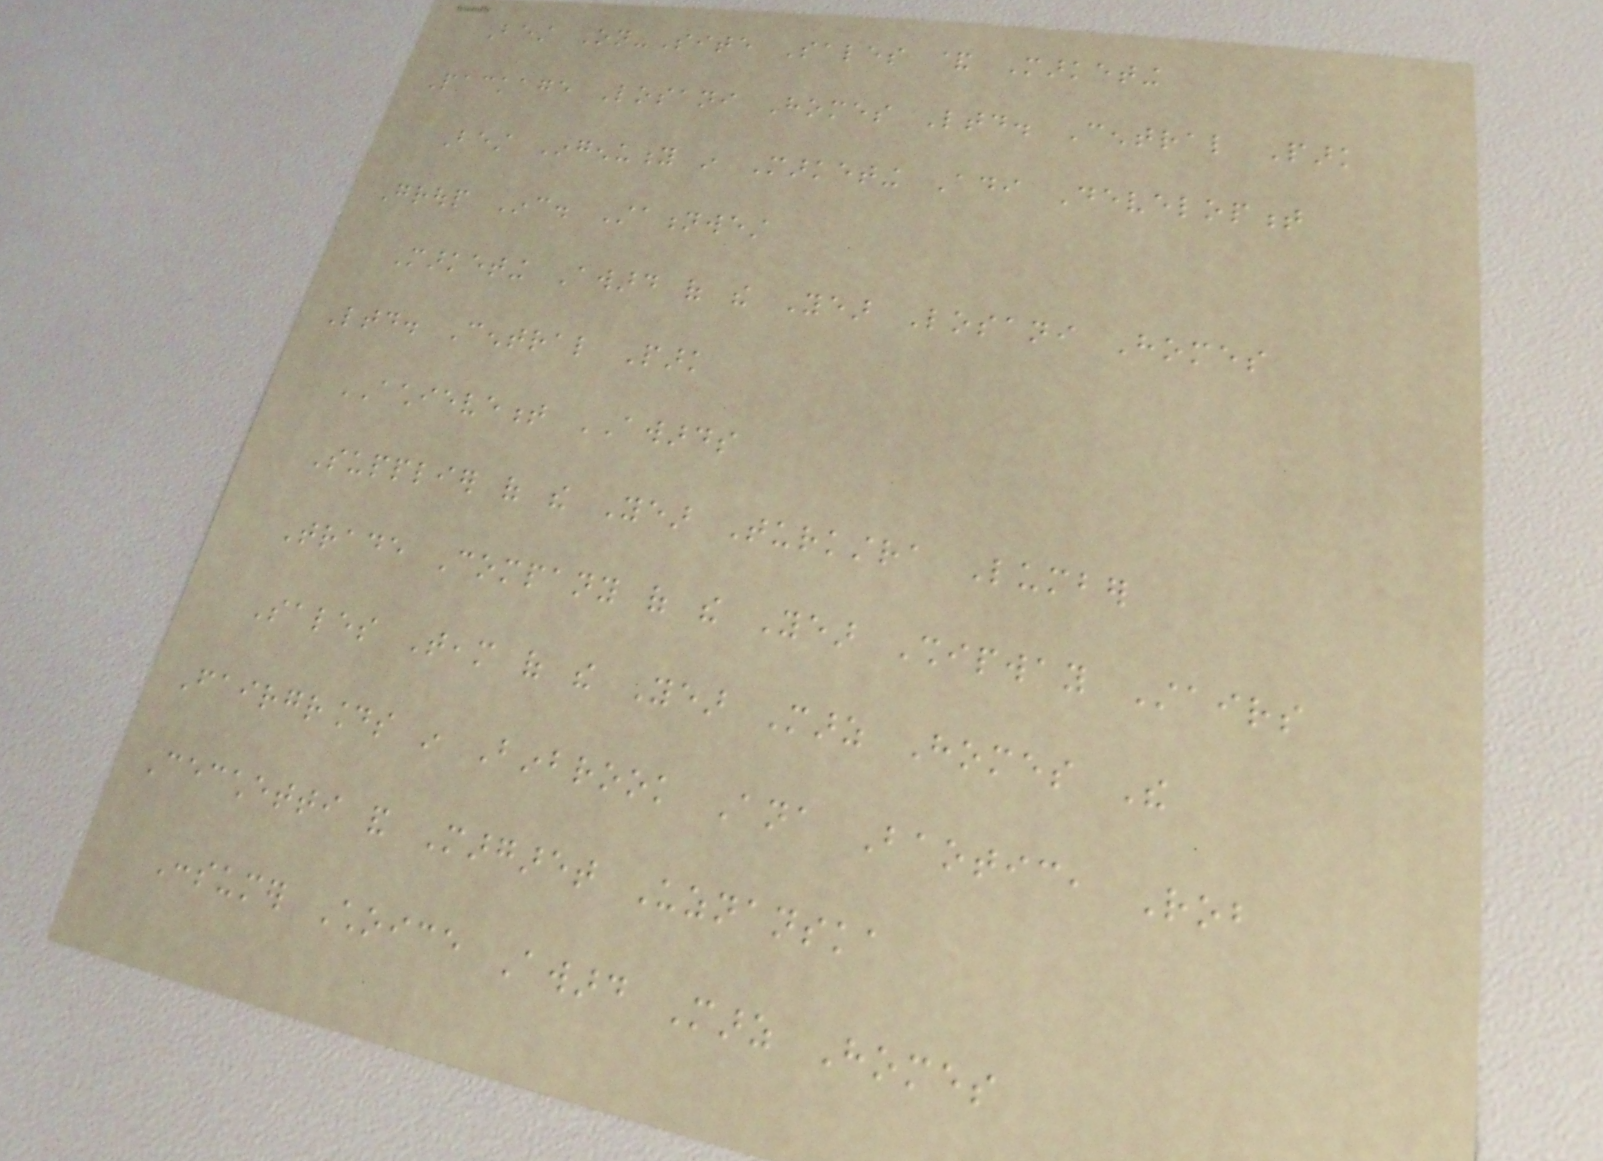Best On-Site Sales & Marketing
Package Losani Homes Ltd. Central Park
Best Ingenuity in Marketing Adi Development
Group Inc. Stationwest
Marketing Award of the Year Losani Homes
Ltd. Central Park
ACHIEVEMENT AWARDS
Supplier of the Year Turkstra Lumber
Trade Company of the Year Shipway Stairs
Sales Team of the Year Marz Homes The
Fairgrounds in Binbrook Ana Baotic, Rob
Cecchetti and Margaret Uznanska
Consumer Choice Award Marz Homes
